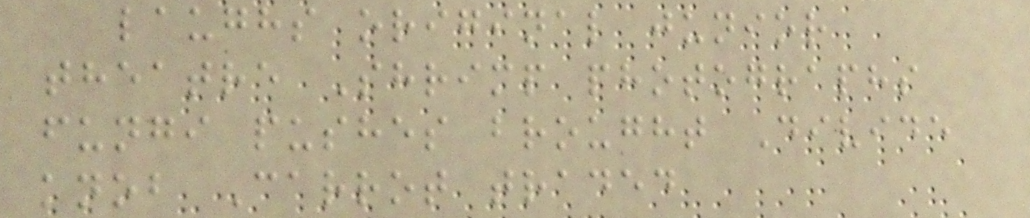laughs original junior
theatre Shrimp photographs
fungi pushes brought Divide
knob Carrot traded
